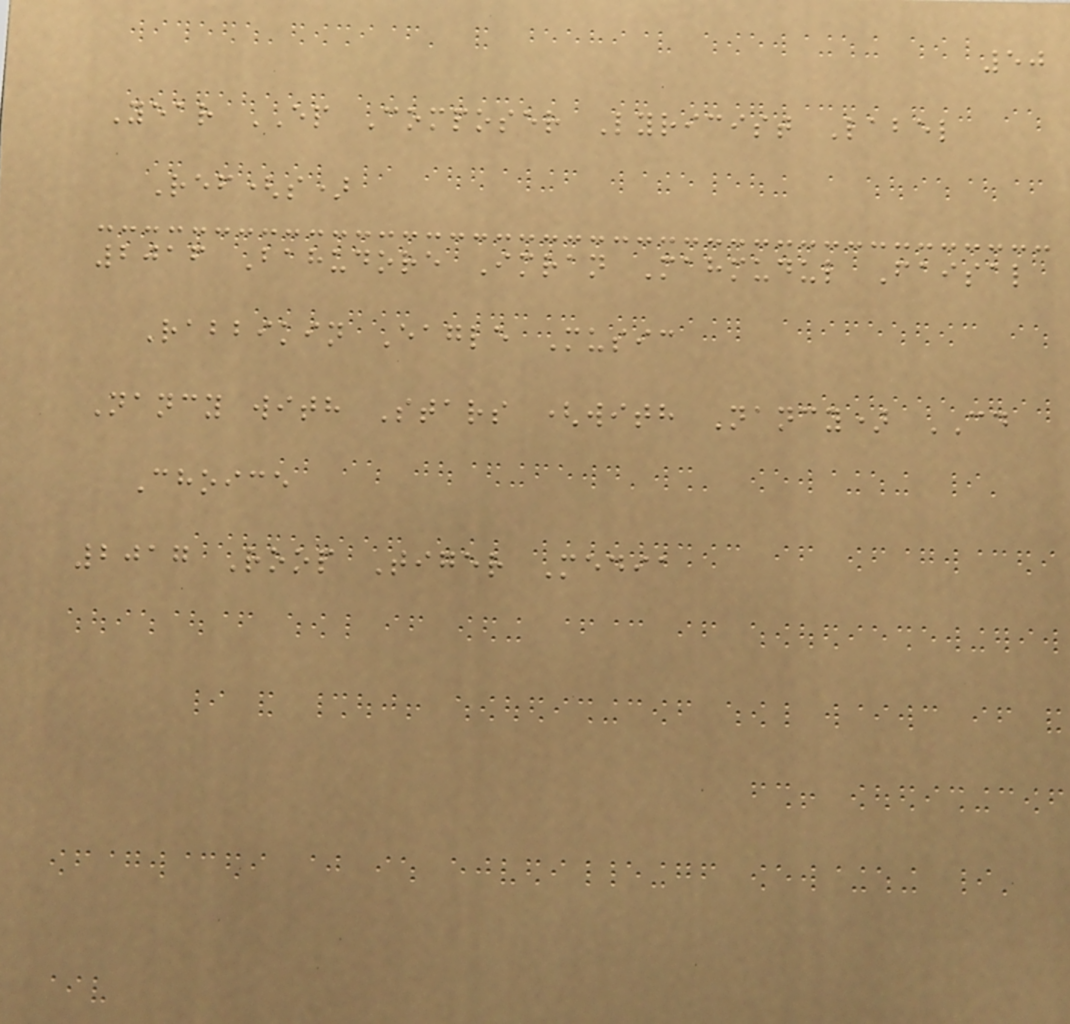50
Year EP Composer Lyricist Label
Ref(s)
2016 Bahudore Imran Mahmudul Faisal
Rabbikin Eagle Music
Nancy with Stars (with Nancy) CD
Choice
2017 Roop Tiger Media
